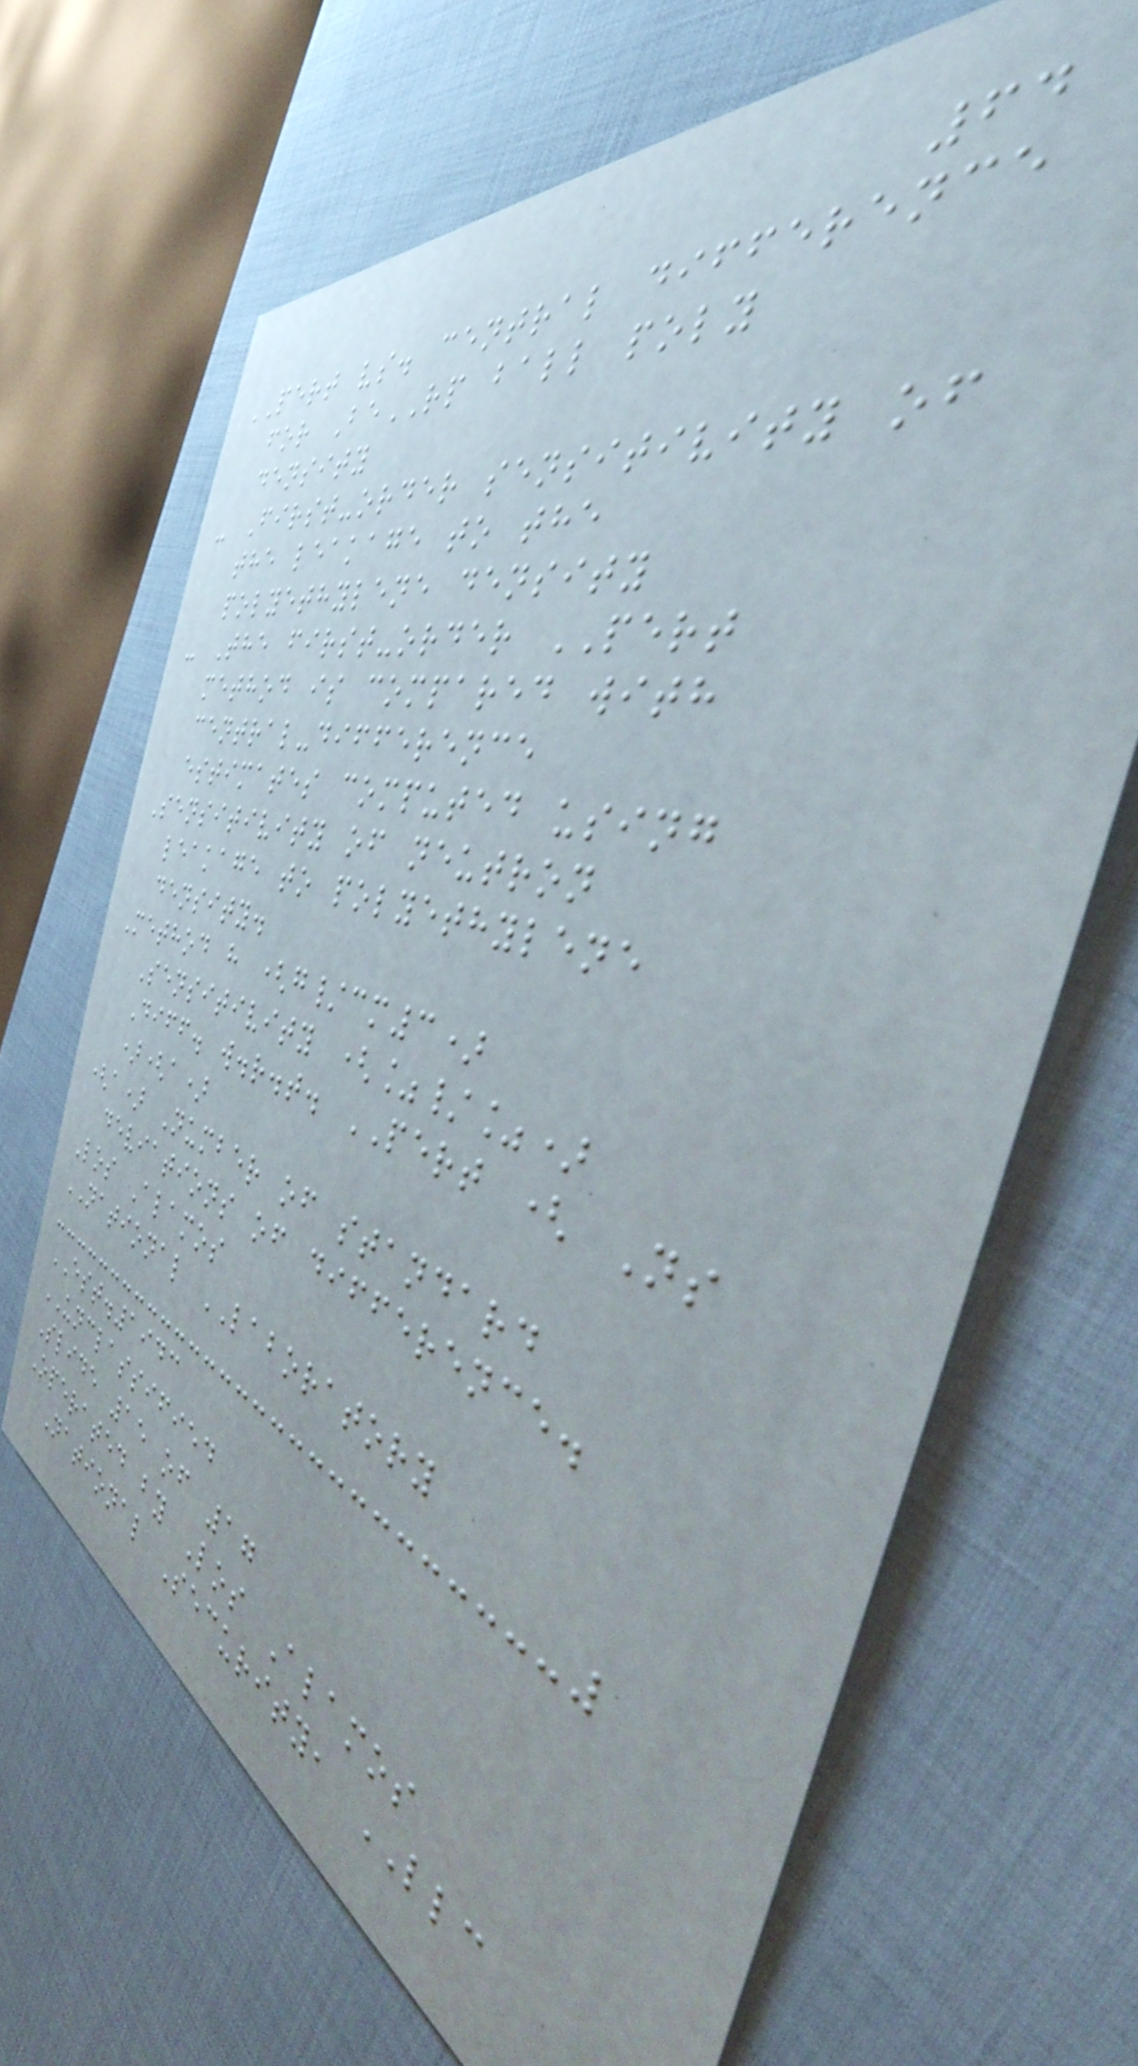64
PERT vs. central difference
for BeRP ball poly
density
- First-order sensitivity of
the leakage to the
polyethylene density
- The first-order PERT
method is compared with
central-difference
estimates computed using
Sensitivity of neutron
leakage to polyethylene
density.
Method h (g/cm3)
Sensitivity (%/%)
Diff. w.r.t. PERT ( Ns
)(a)
(a) Number of standard
deviations of difference.
Los Alamos
NATIONAL LABORATORY
EST.1943
UNCLASSIFIED
Slide 15 of 17
Operated by Los Alamos
National Security, LLC
